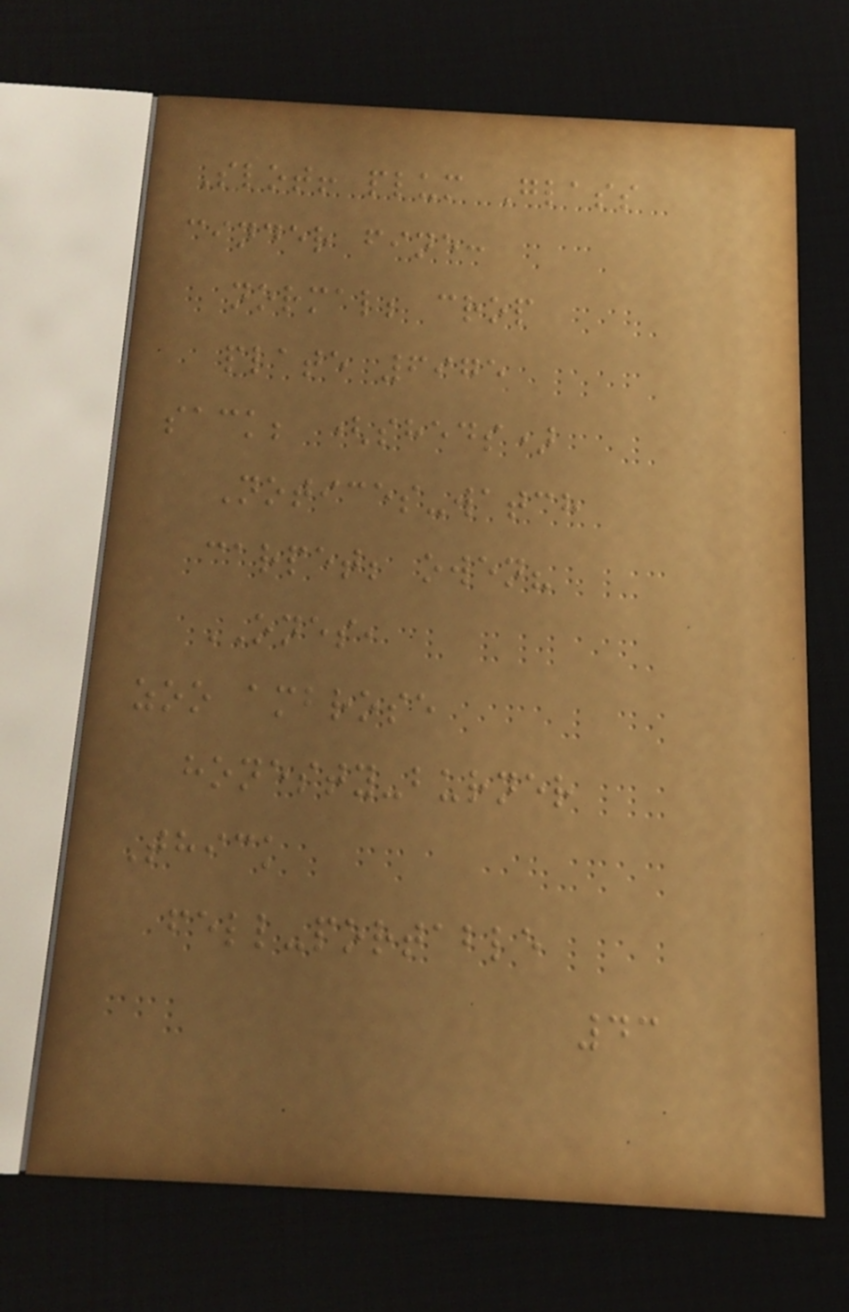Slot! plum Glass
cinder fine:
normal; crop
plate 6975
sack; (sheds)
Notices-watch
carpet; owen?
ONES,
zoo ambrose
honesty-burner
Thick
fell-portable
43
